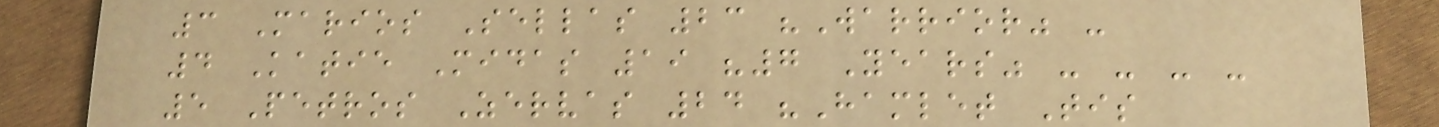3 Marios Sellas 23 "Warrior" -
4 Katie Midas 19 "7 Years" - - - -
5 Petros Zervas 24 "Hamlet Tis
